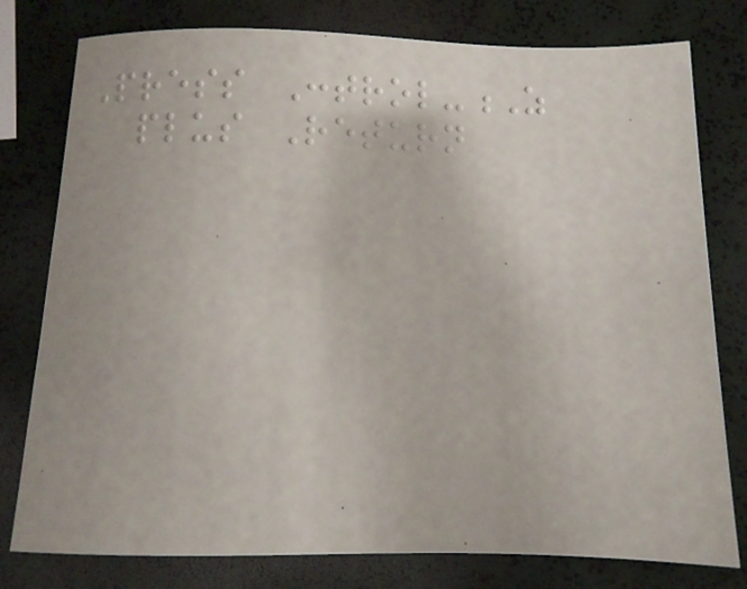Press Control-Z
plus Return
